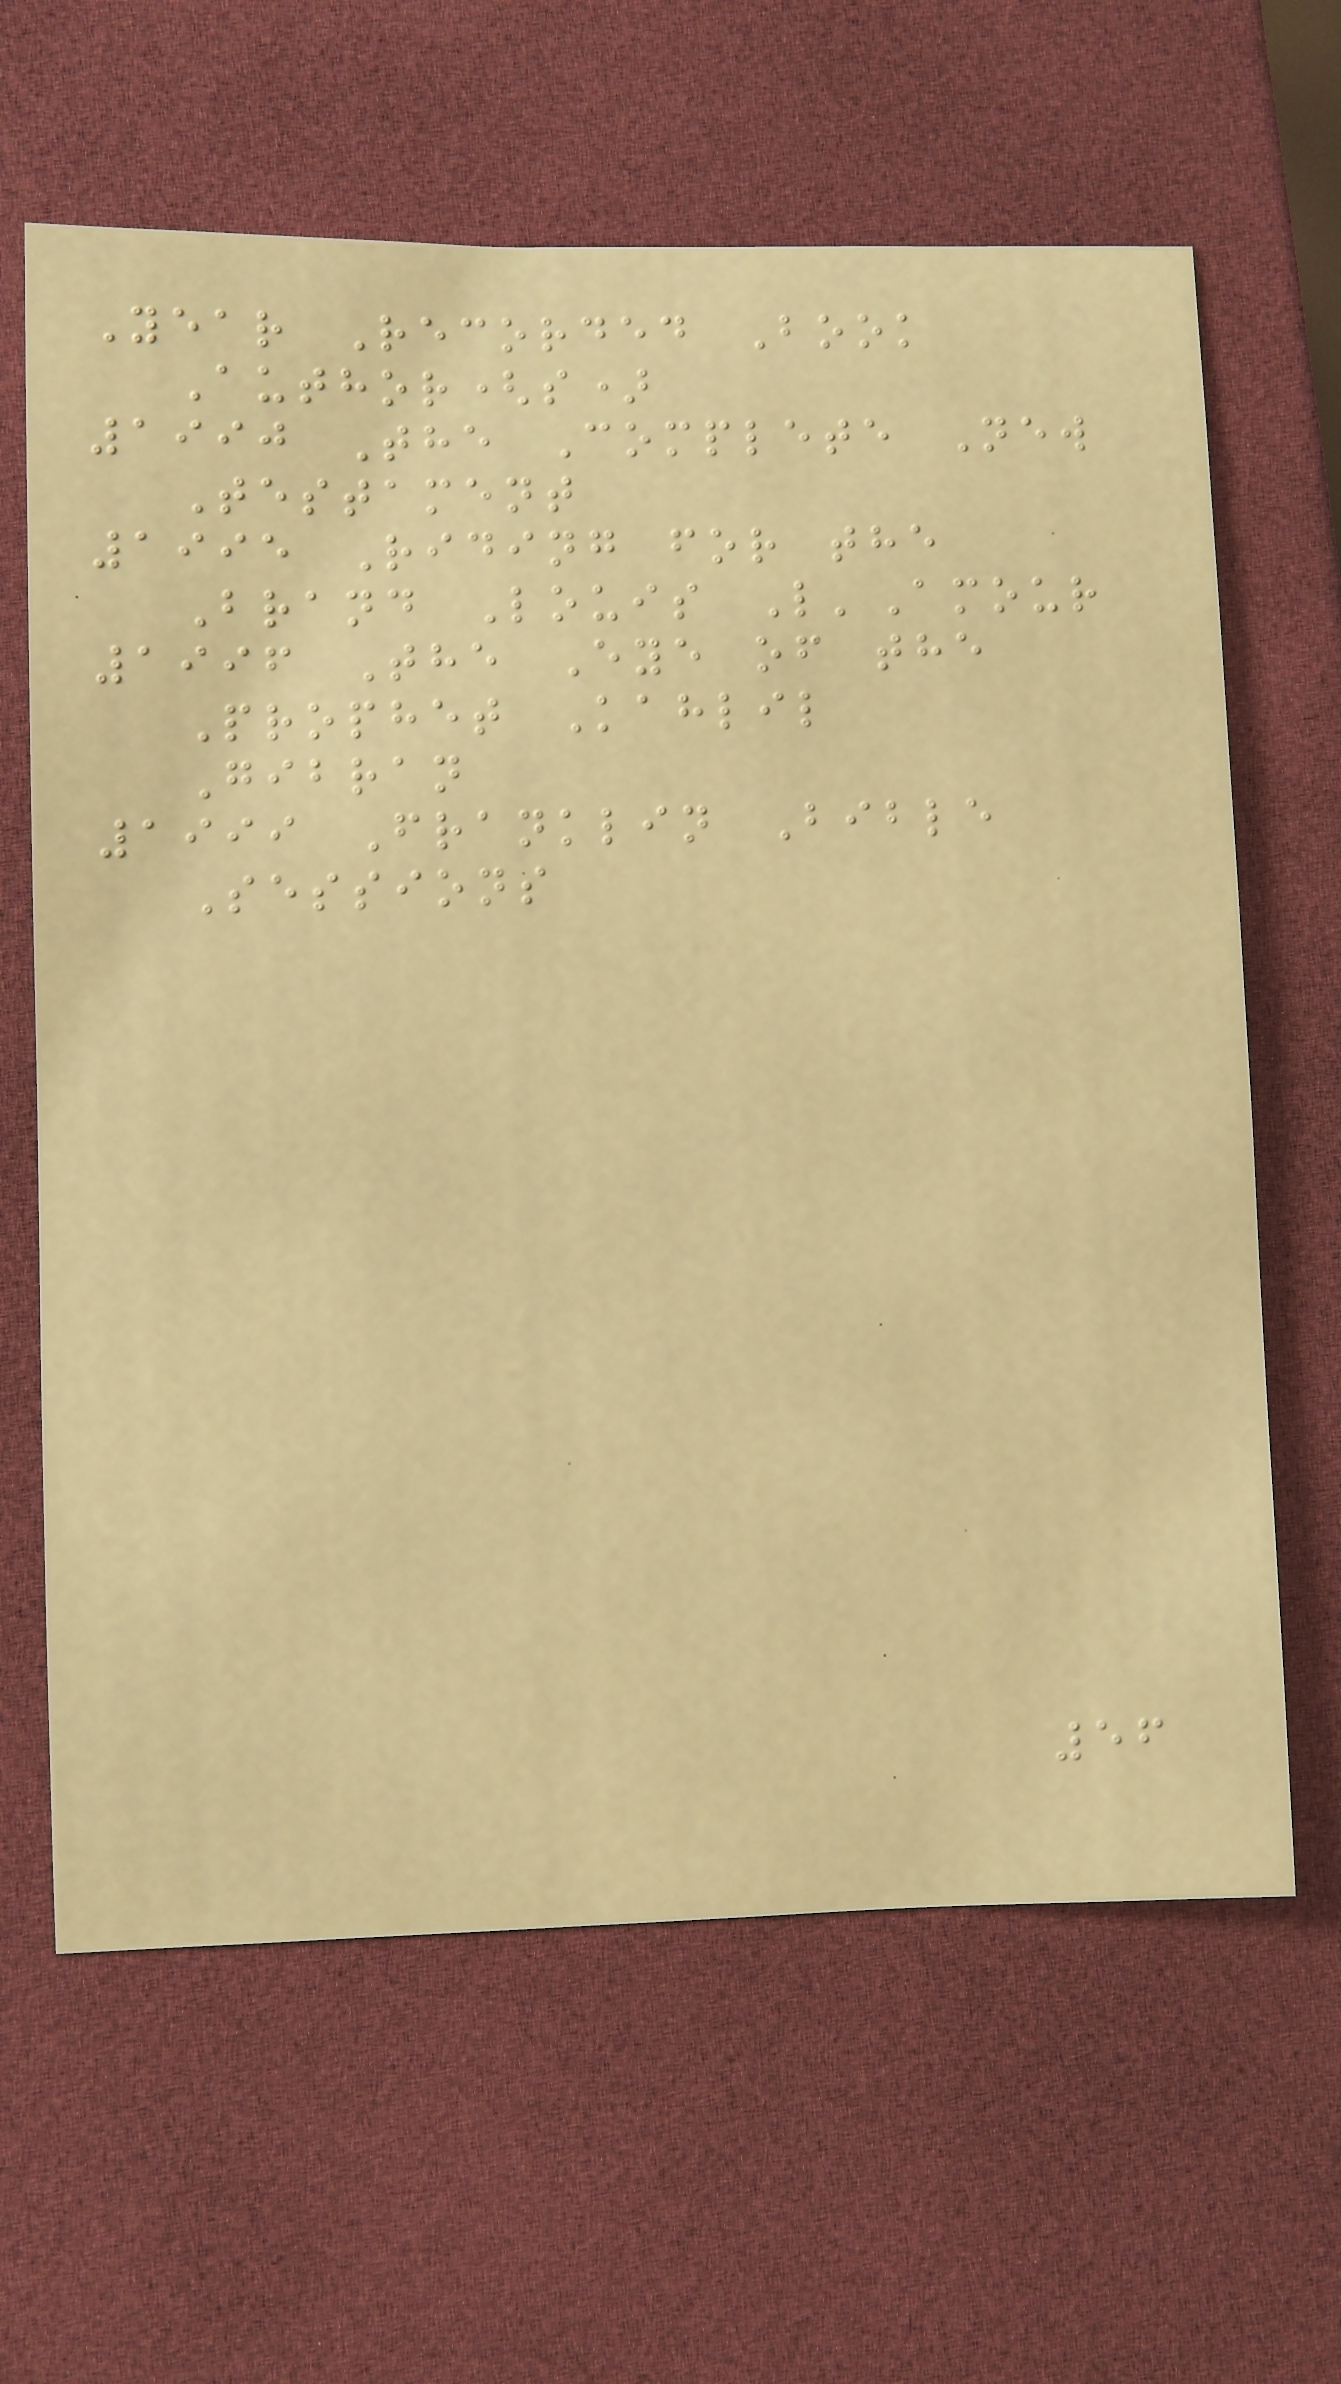Year Recorded Book
Author(s)
1990 The Complete New
Testament
1995 Riding for the
Brand Louis L'Amour
1996 The Eye of the
Prophet Kahlil
Gibran
1999 Franklin Bible
Sessions
56
